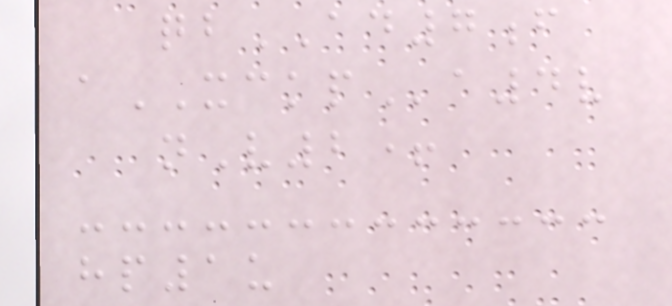qbAD7f
aXCKPa4v
nV2+
hp1u
